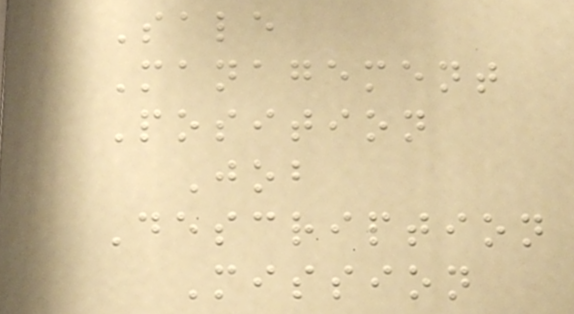Sale
Management
Position
Job
Description
Mission
